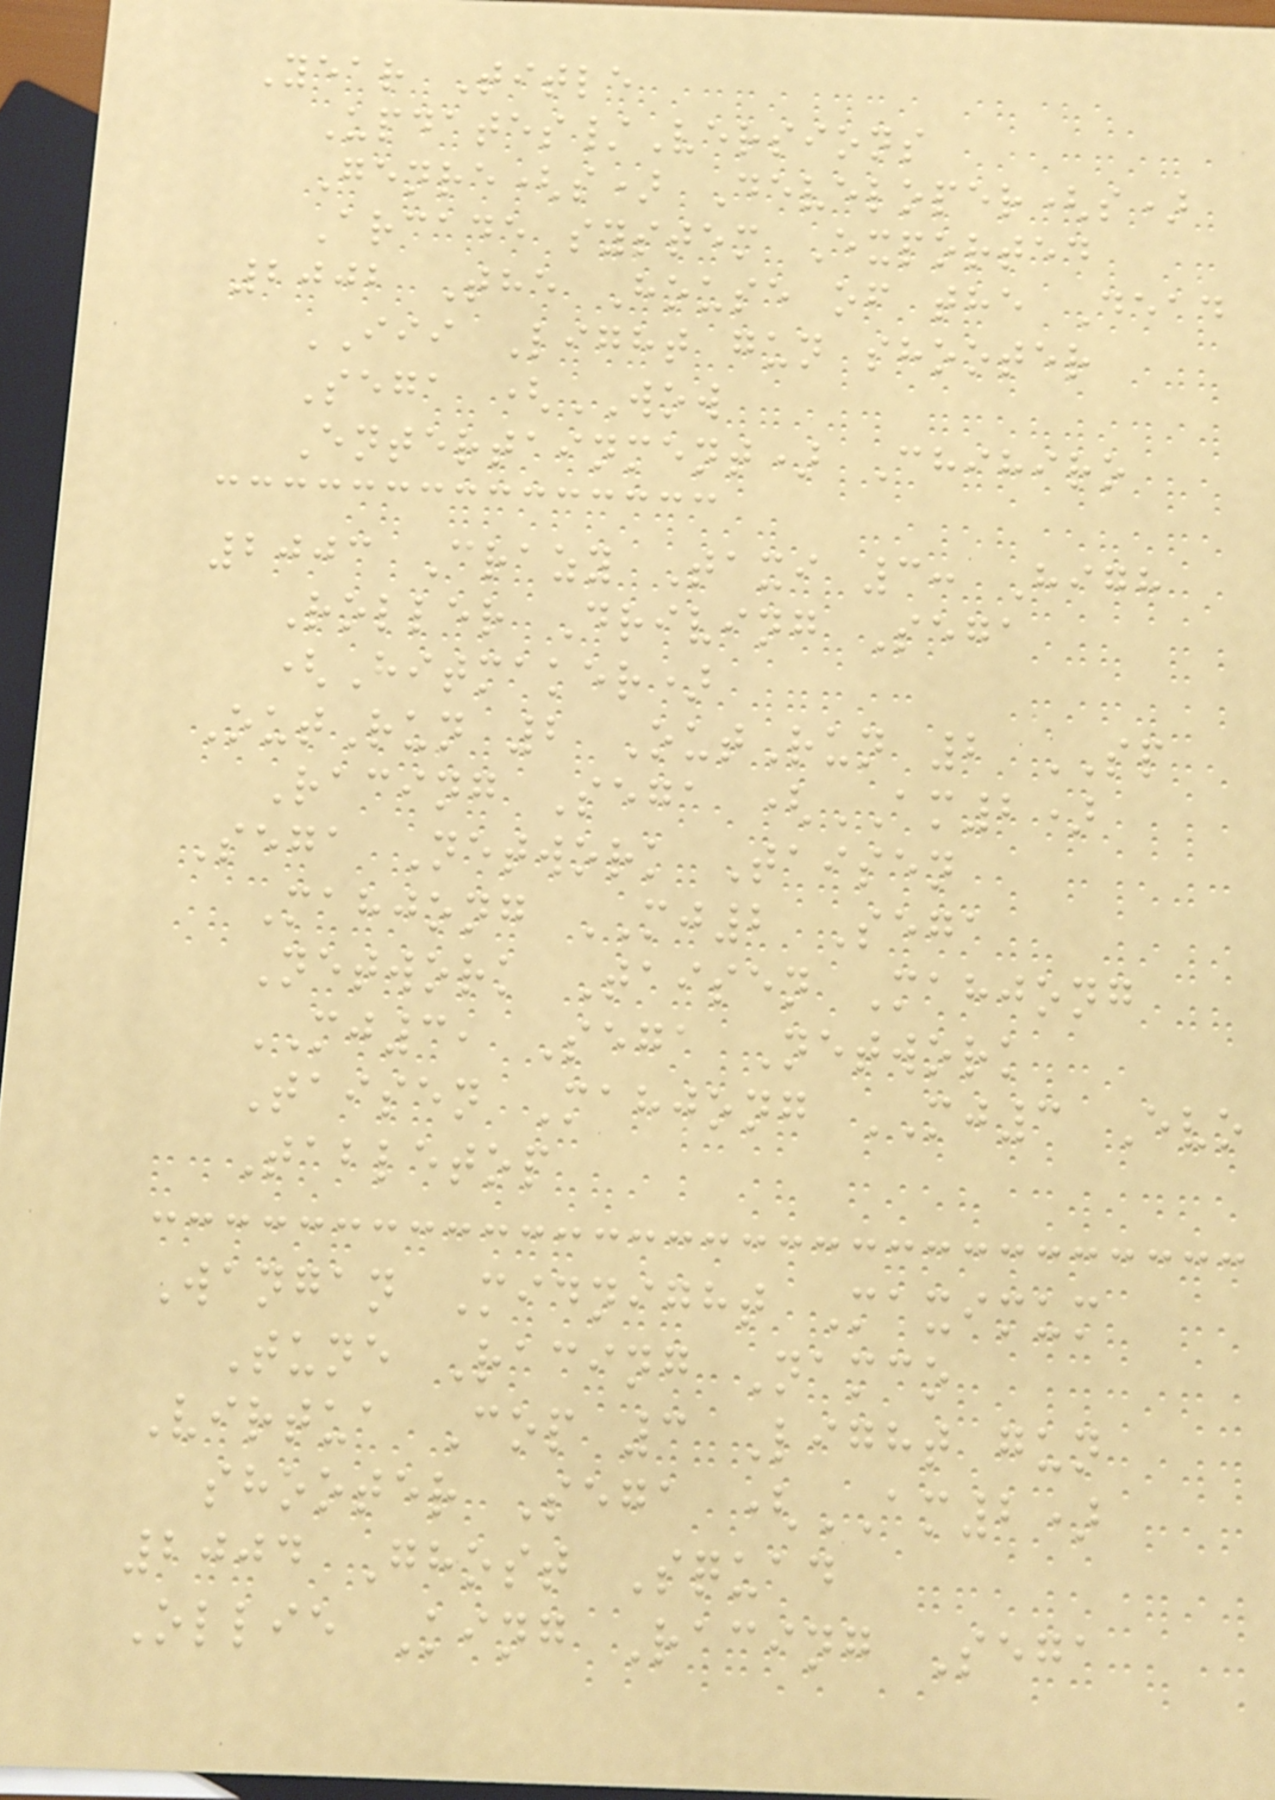Year Title
Updates/Versions
Genre(s) Developer(s)
Arcade system Exported
2002 The House of the Dead
III Light gun shooter
Sega (WOW
Entertainment) Chihiro
2003 Crazy Taxi 3: High
Roller Driving Sega
(Hitmaker)
OutRun 2 OutRun 2 SP
Racing Sega (AM2)
Sega Network Taisen
Mahjong MJ2 Sega
Network Taisen Mahjong
MJ3, Sega Network
Taisen Mahjong MJ3 Evo
Tabletop
Wangan Midnight Maximum
Tune Racing Namco
Virtua Cop 3 Light gun
shooter Sega (AM2)
2004 Ghost Squad
Ollie King Racing Sega
